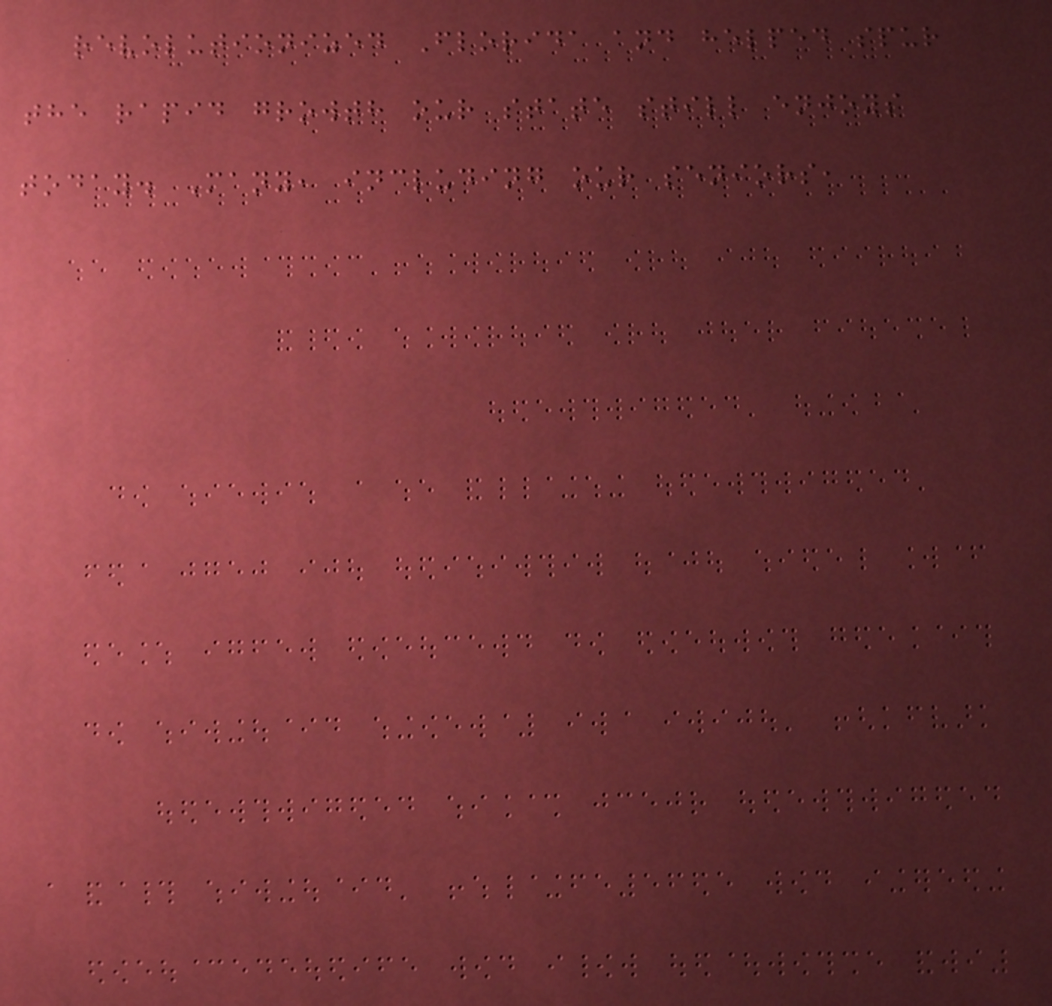revolutionized Florida and helped spur
the rapid growth our state still enjoys
today. Many, including our seniors,
